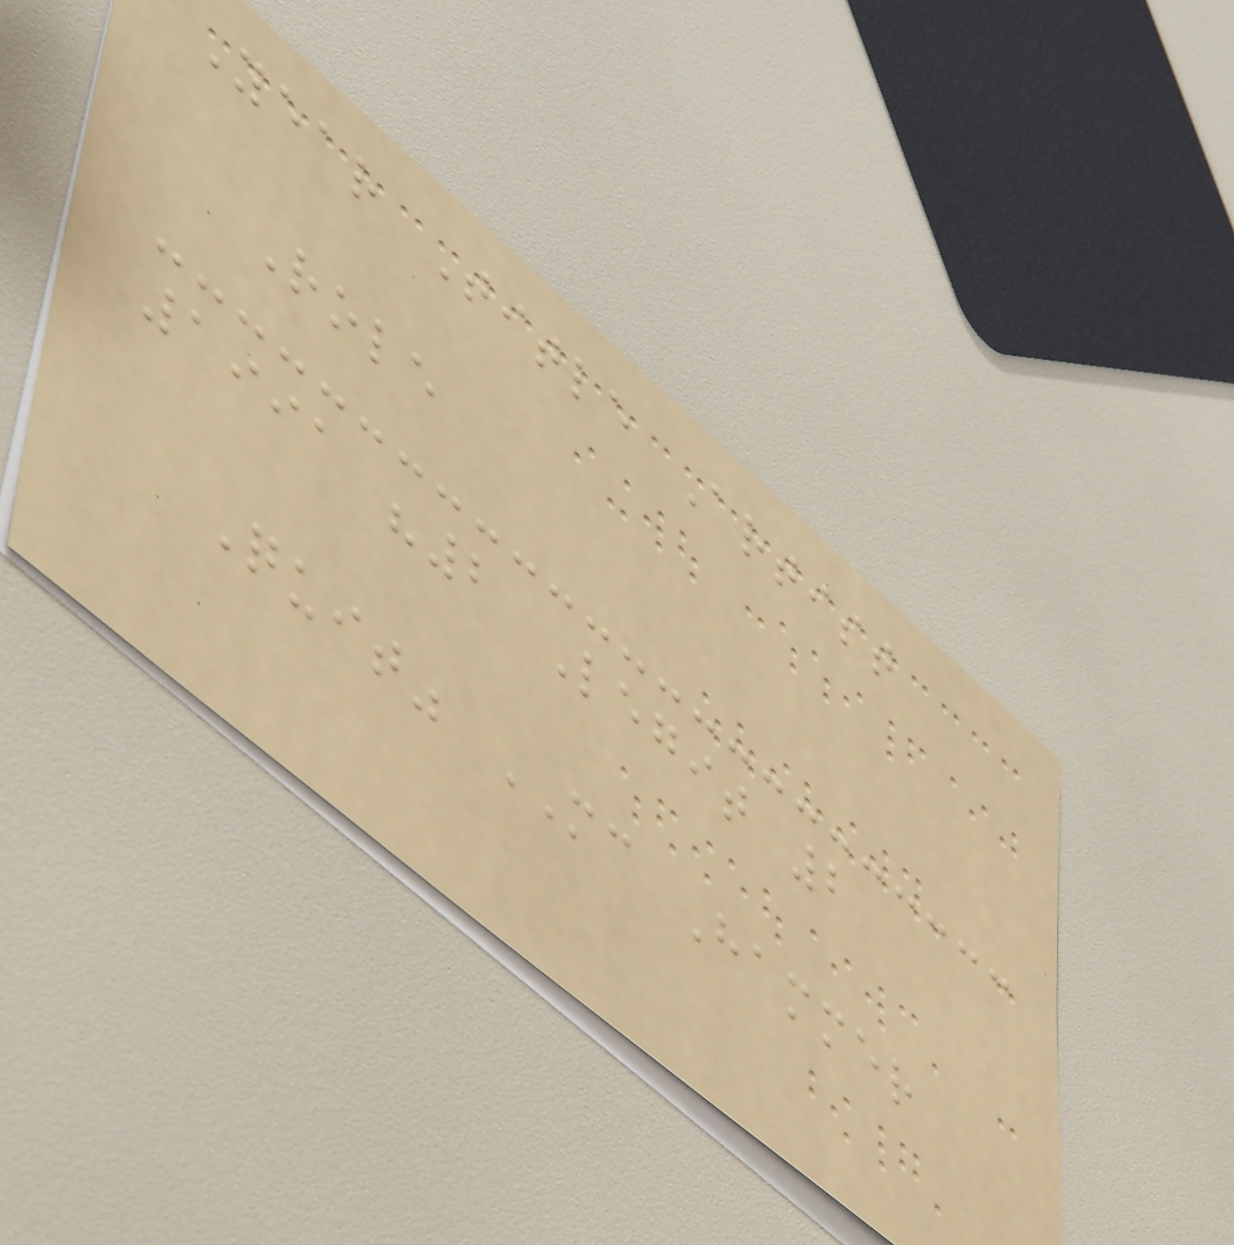Year Title Artist
Role
1991 "2 Legit 2
Quit" MC Hammer
